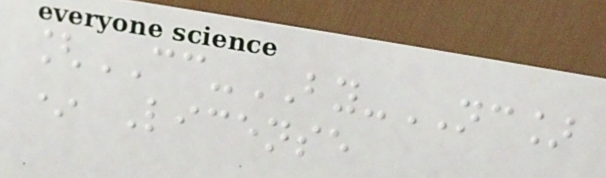[CC-BY-NC]
* License
